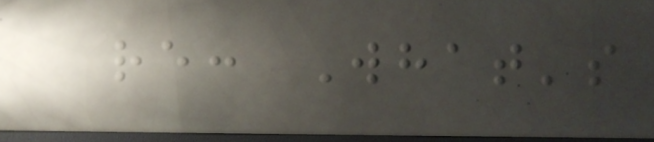re: What's
